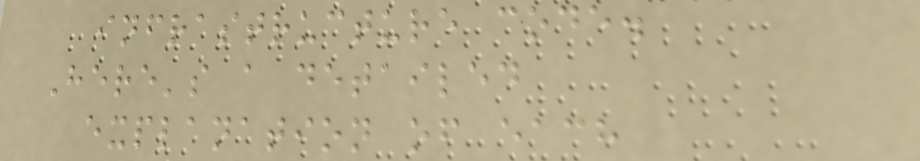infrastructure code.
Here's a detailed
explanation of each
